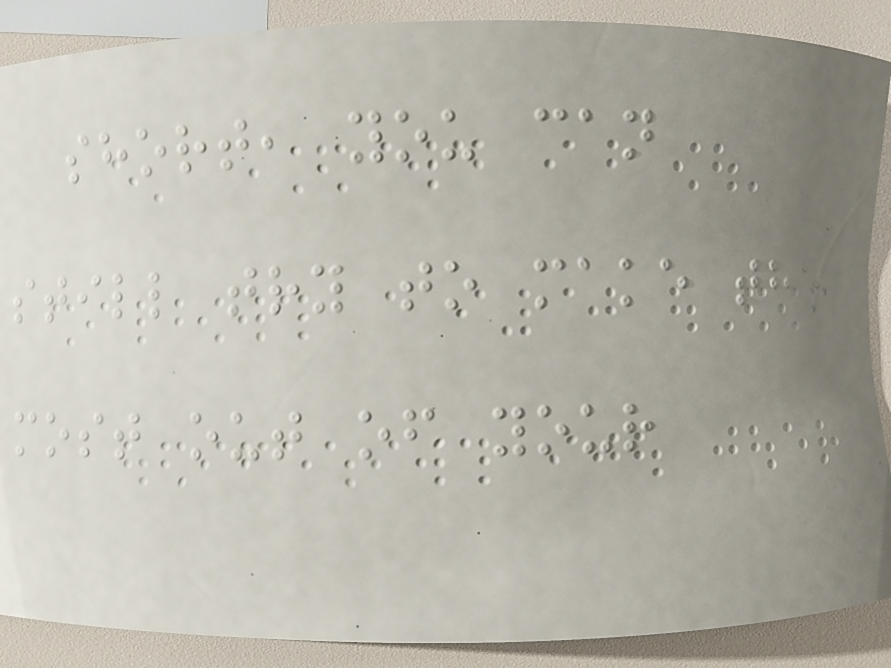short, you can
still try to make the
most out of your
